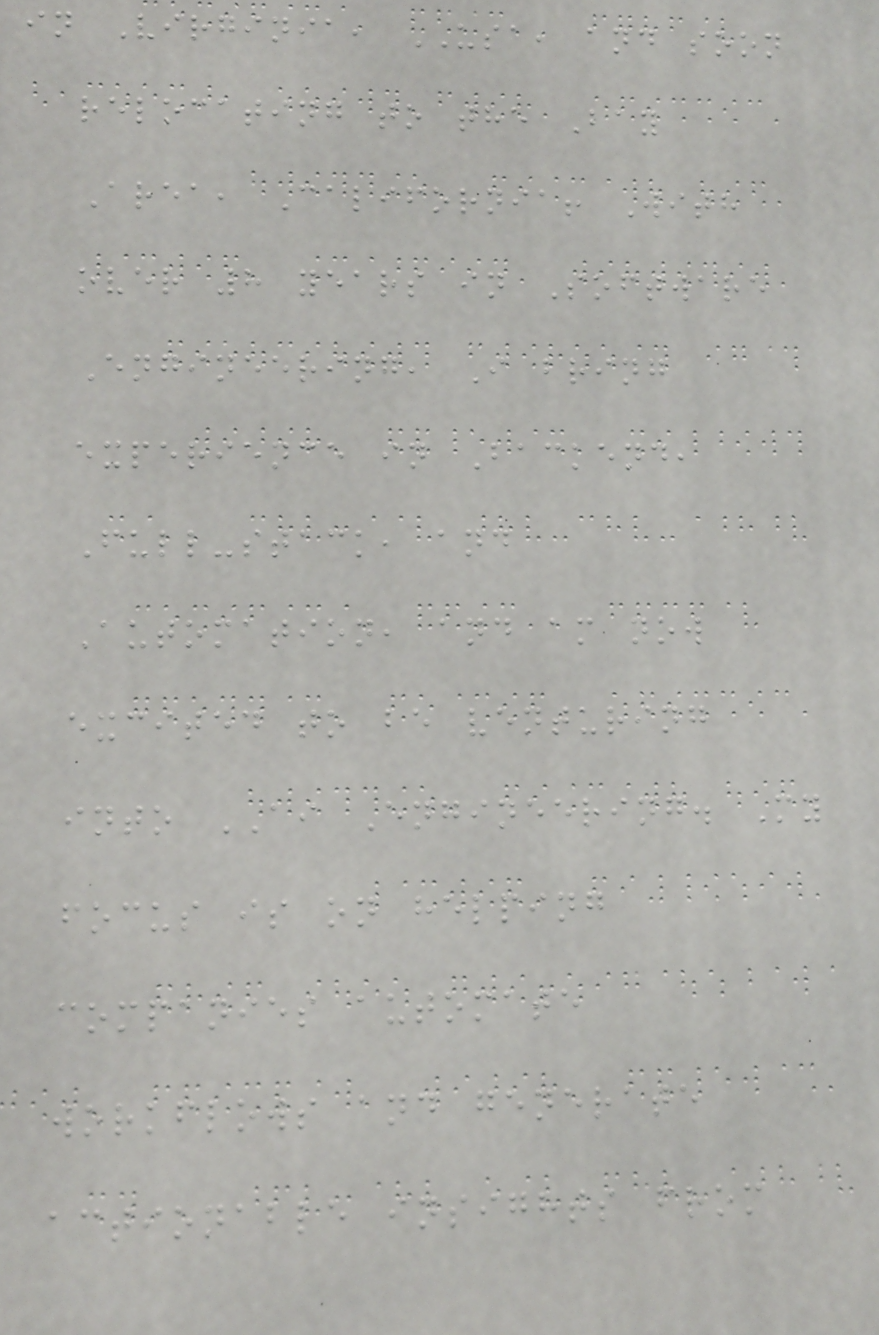in Virginia, USA, and soon
relocating to the Bay
Area, California! With
over 8 years in Software
Engineering, I bring
experience in Backend,
Full-stack, and
Automation, and am now
excited to be venturing
into AI Engineering. My
focus is on helping
companies automate
workflows and generate
actionable insights from
